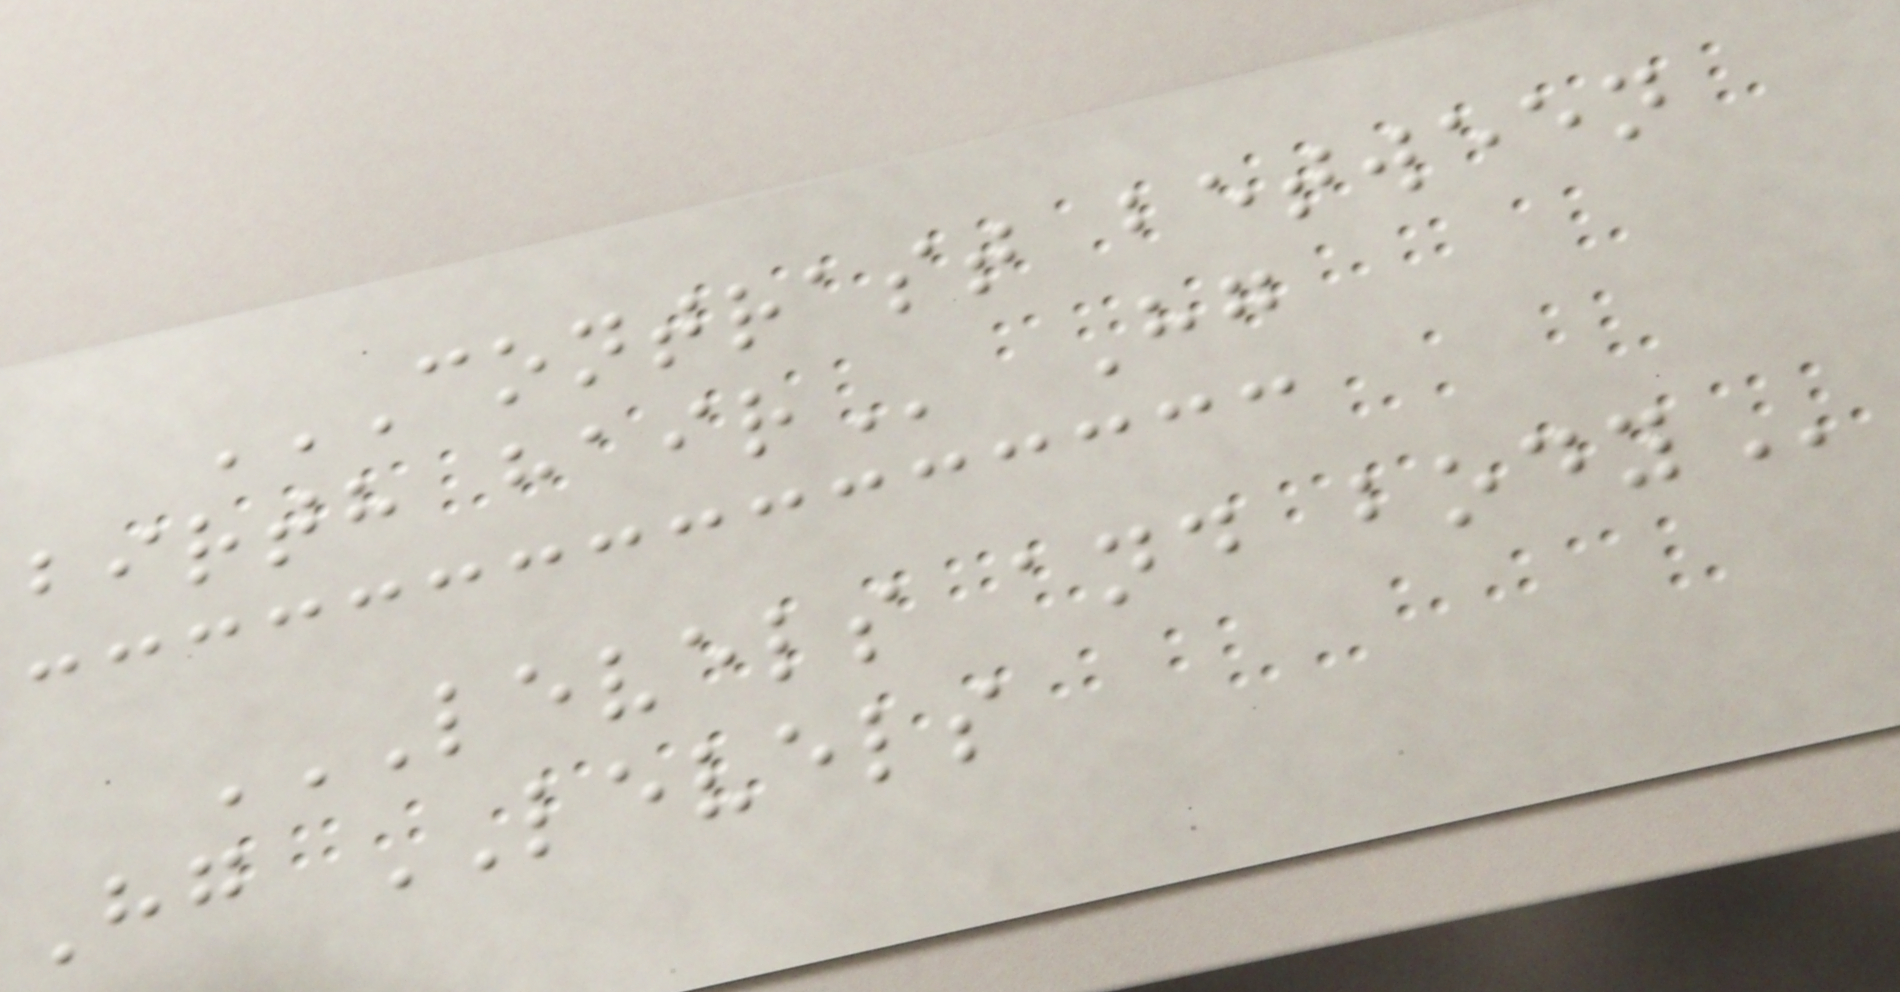CONTRAST BETWEEN
BIRTH HAIR Hg
LEVELS AND BODY
Hg LEVELS
